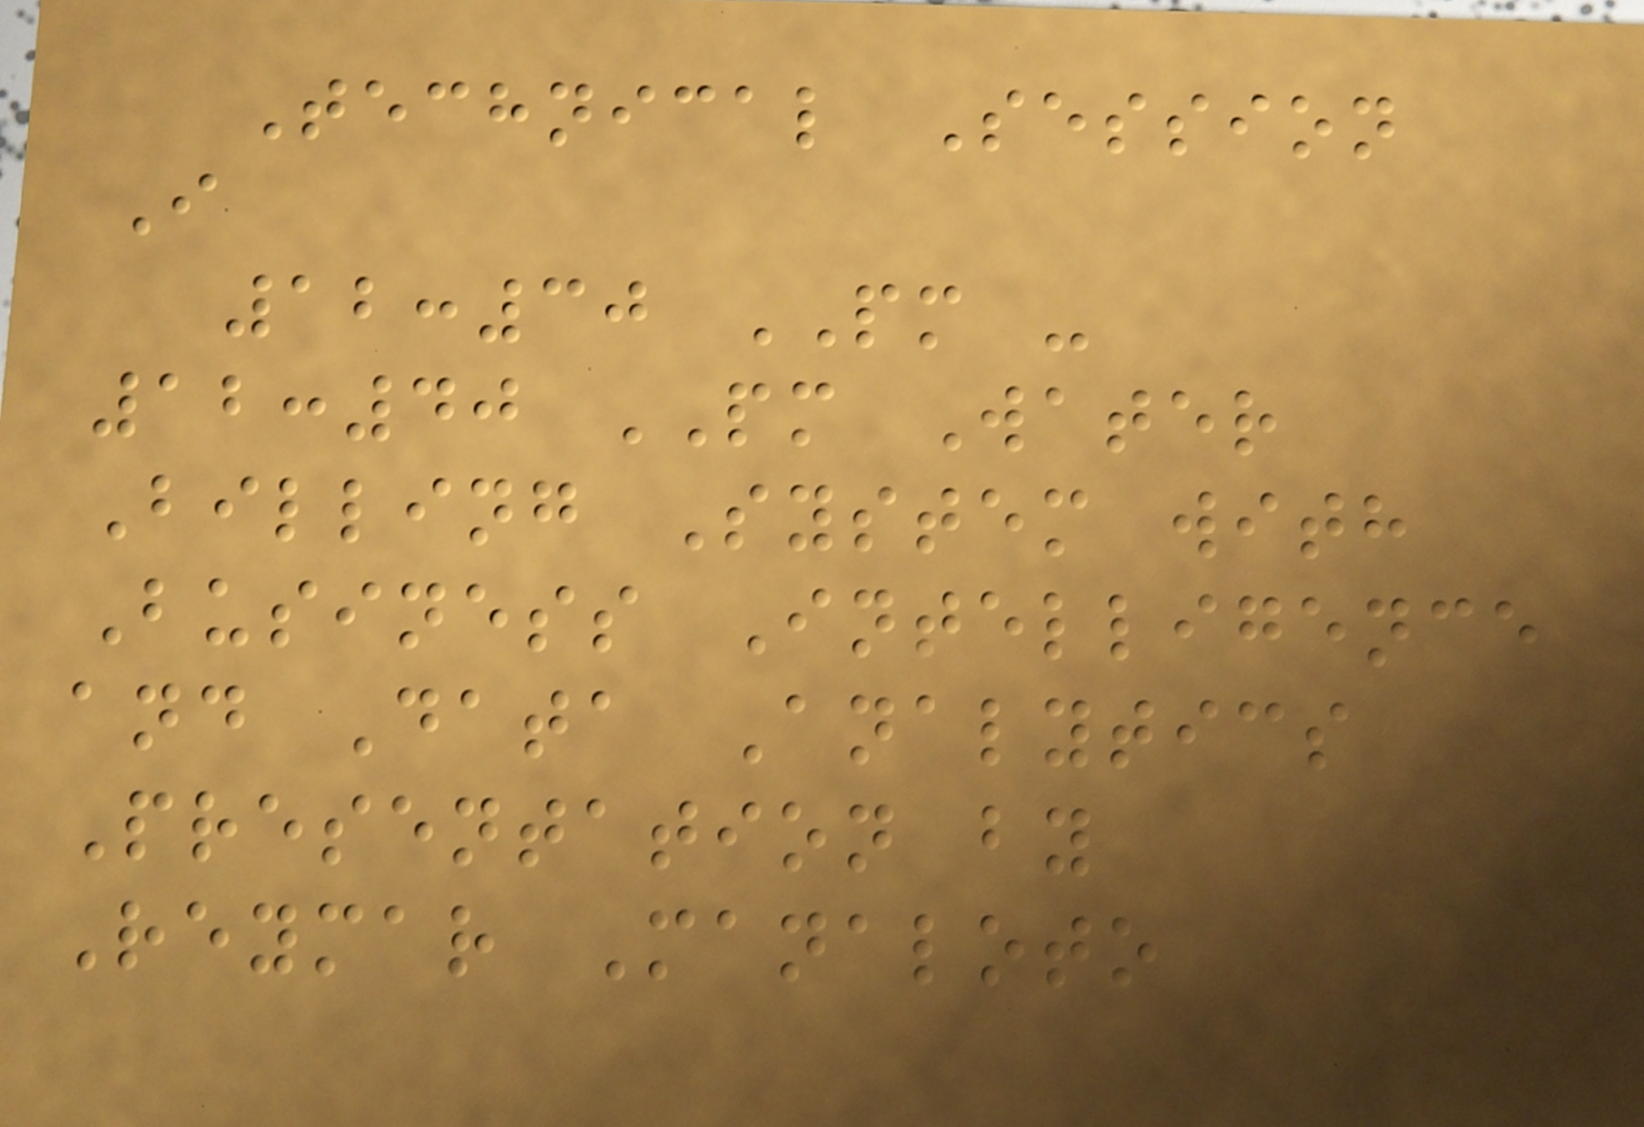Technical Session
I
12:30 PM -
12:40 PM Water
Billing System with
Business Intelligence
and Data Analytics
Presentation by
Reymar Manaloto
